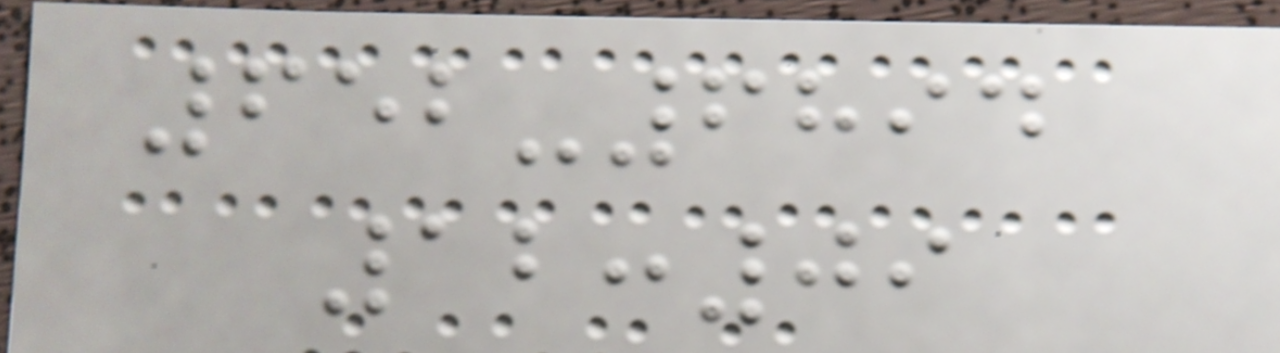652-6894
12:09
